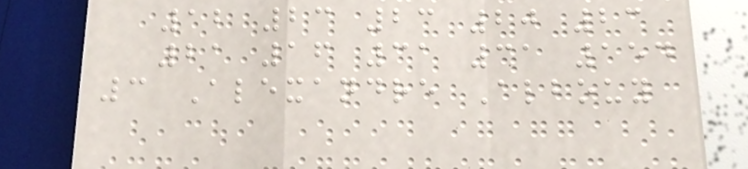12 23 23 20 23
21 16 31 31 154
3 Alexandre Albouy
